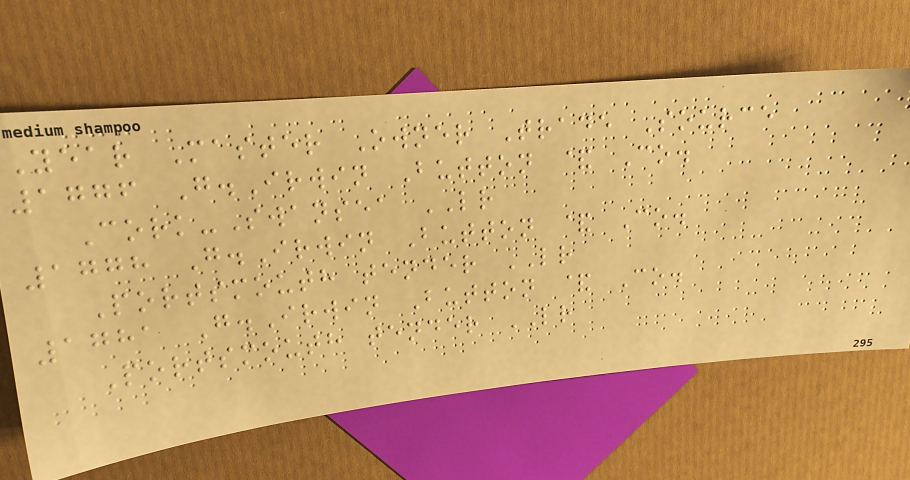Year Master Owner Trade Source
1776 G.Irwin Button & Co.
Cork-Swansea LR
1778 G.Irwin Button & Co.
Portsmouth tender LR
1781 G.Irwin Button & Co.
Portsmouth tender LR
